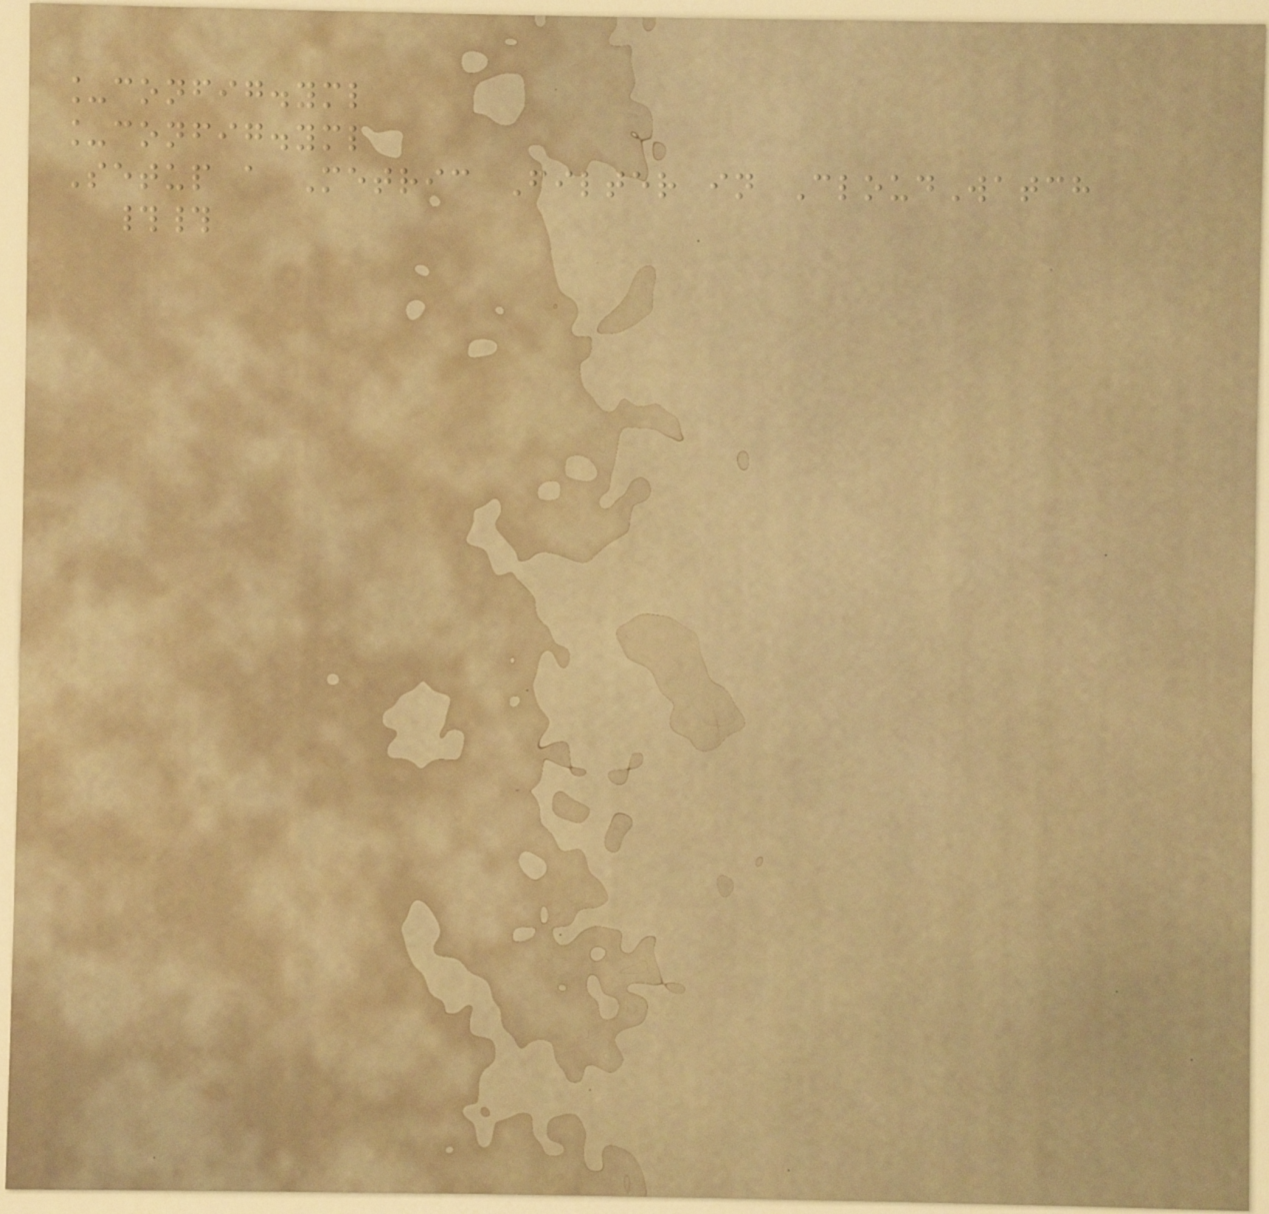_config.yml
_config.yml
Setup a Metric Filter in CloudWatch
##
